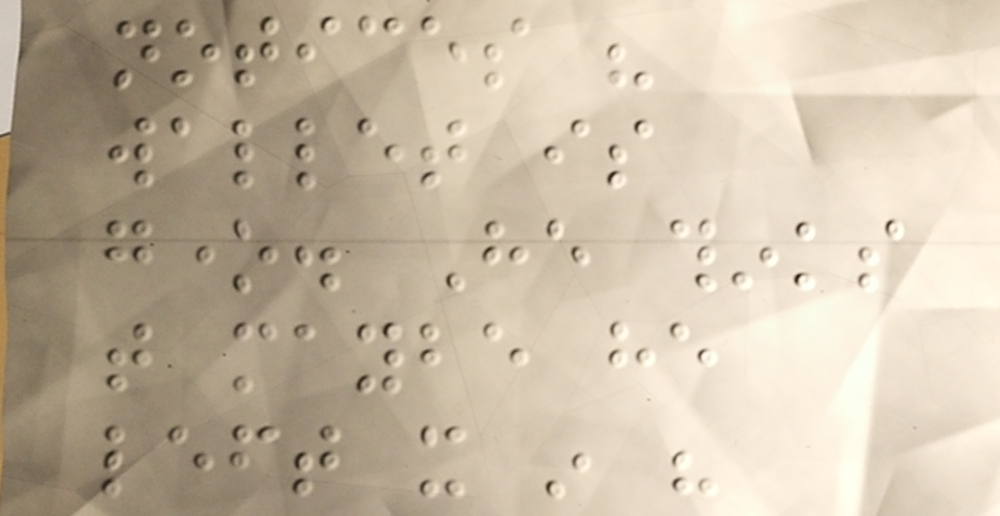notices his
wallet is
gone. He thinks
that maybe he
left it in his
